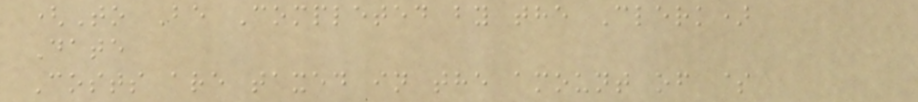(To Be Completed by the Clerk)
Date
Costs are taxed in the amount of $
